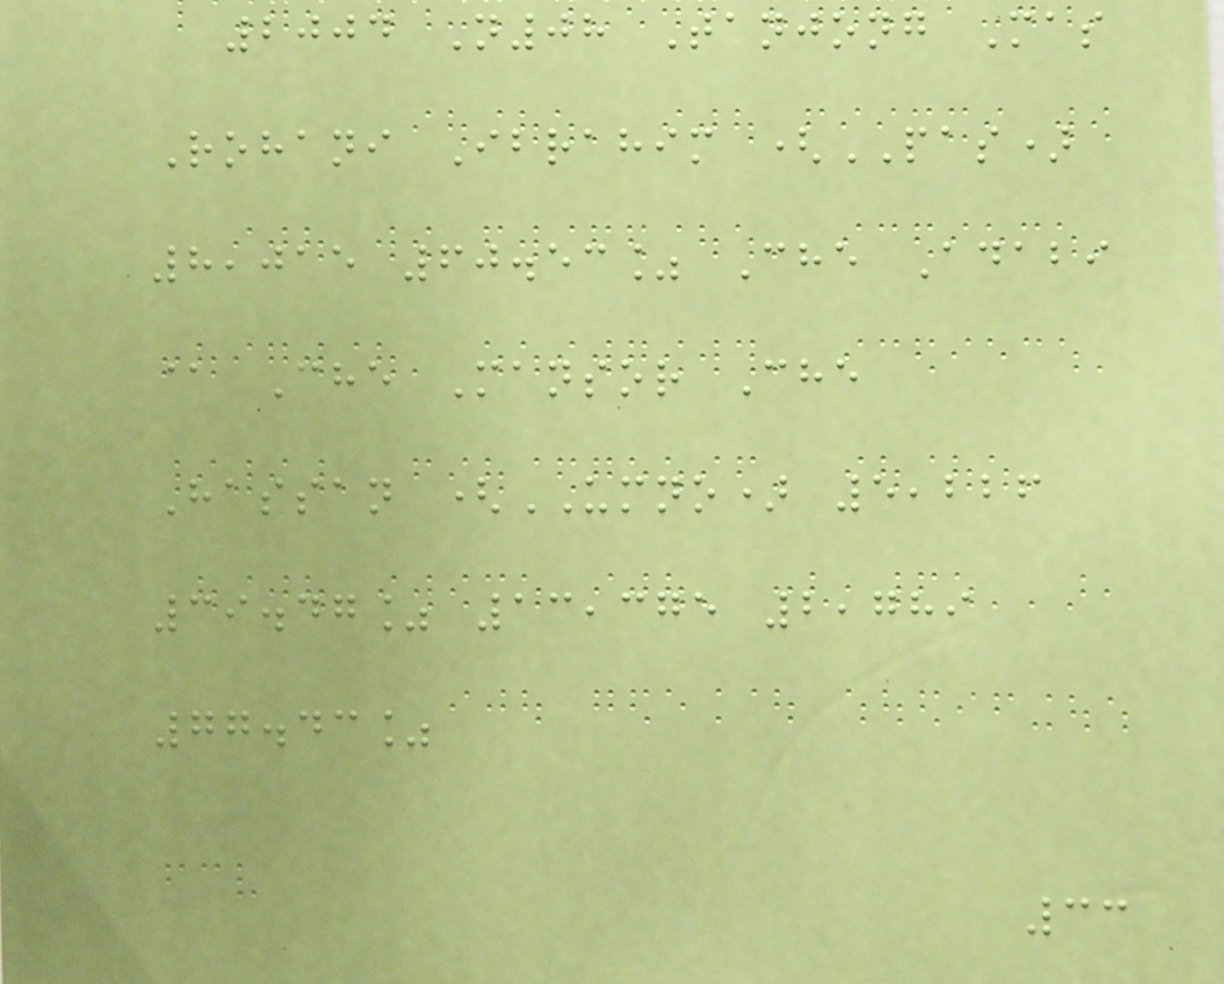2004 N08 Tanjong Mas
Rohani Ibrahim (PAS)
8,015 60.53% Che Adabi
@ Che Mansor Che
Hassan (UMNO) 5,226
39.47% 13,375 2,789
77.43%
33
